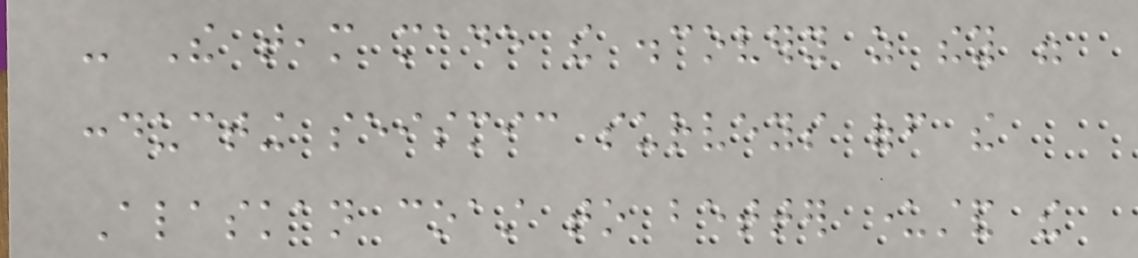- The team made the discovery as they were
conducting seismic surveys off the
Alaskan coast to better understand the
